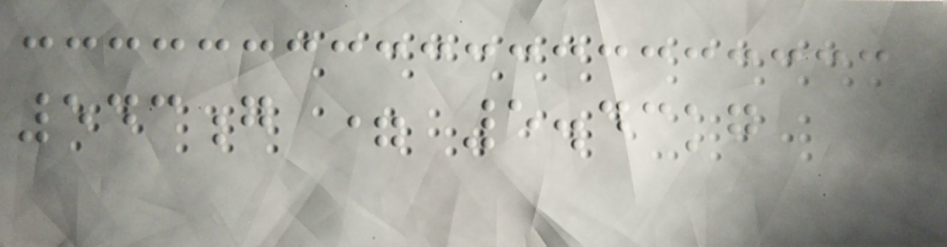543g = 5.43kg
